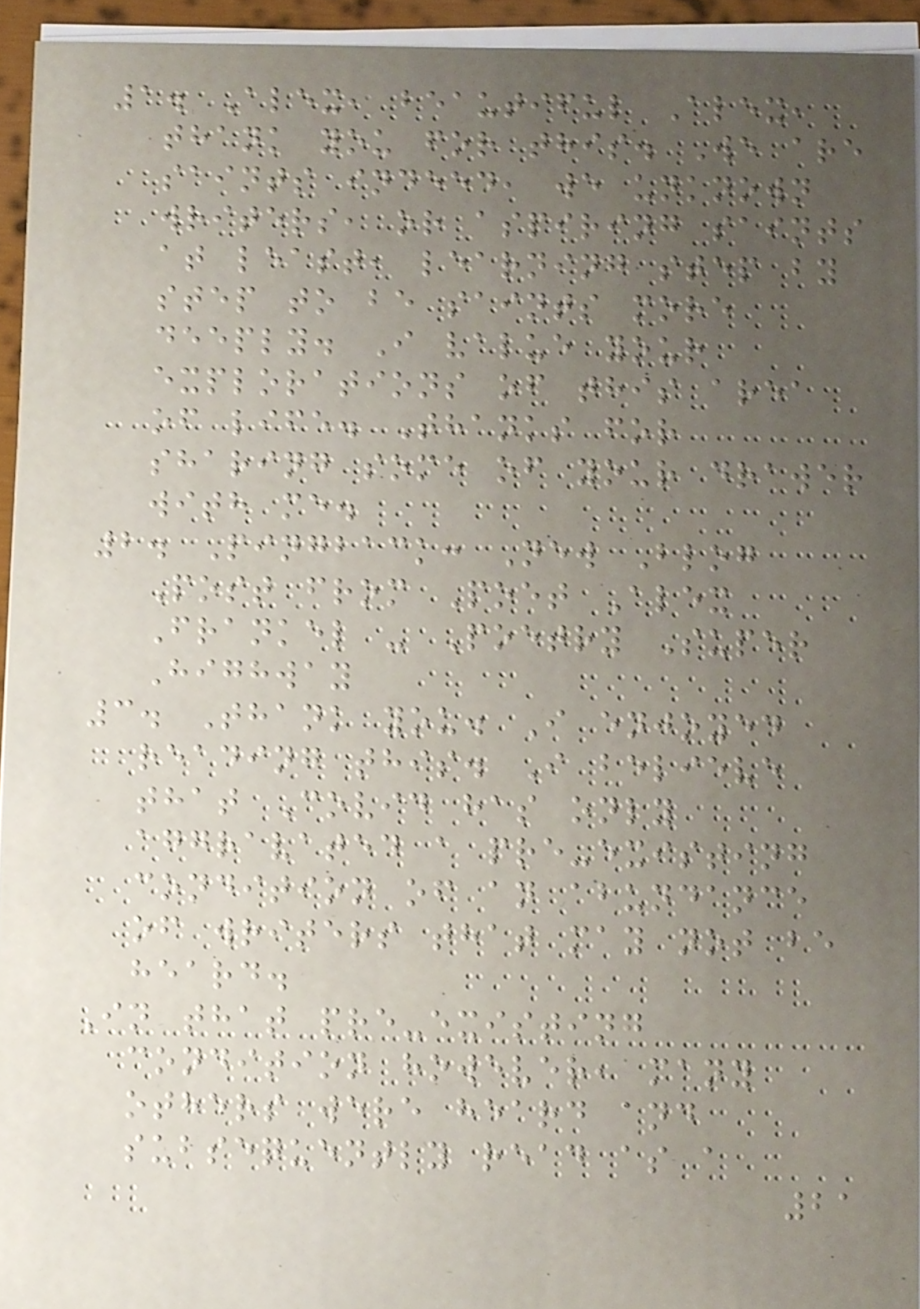1. Alex, beautiful Alex,
thank you for this. We are
saints indeed, we unknown
writers, or aspiring saints
at least, learning step by
step to be saints more
deeply. I value your
explorations of this area
of life. Thanks for
sharing some of your drawer
with me.
2. Pingback: New Blog
Post from Poet Alex
Frankel - Poetry Super
Highway
3. Thank you. I enjoyed
reading this. I believe
that Covid has only
aggravated a pre-existing
condition of an abundance
of writers that may not be
heard.
In that pre-existing
condition however, many
others were heard and
subsequently read as a
21
